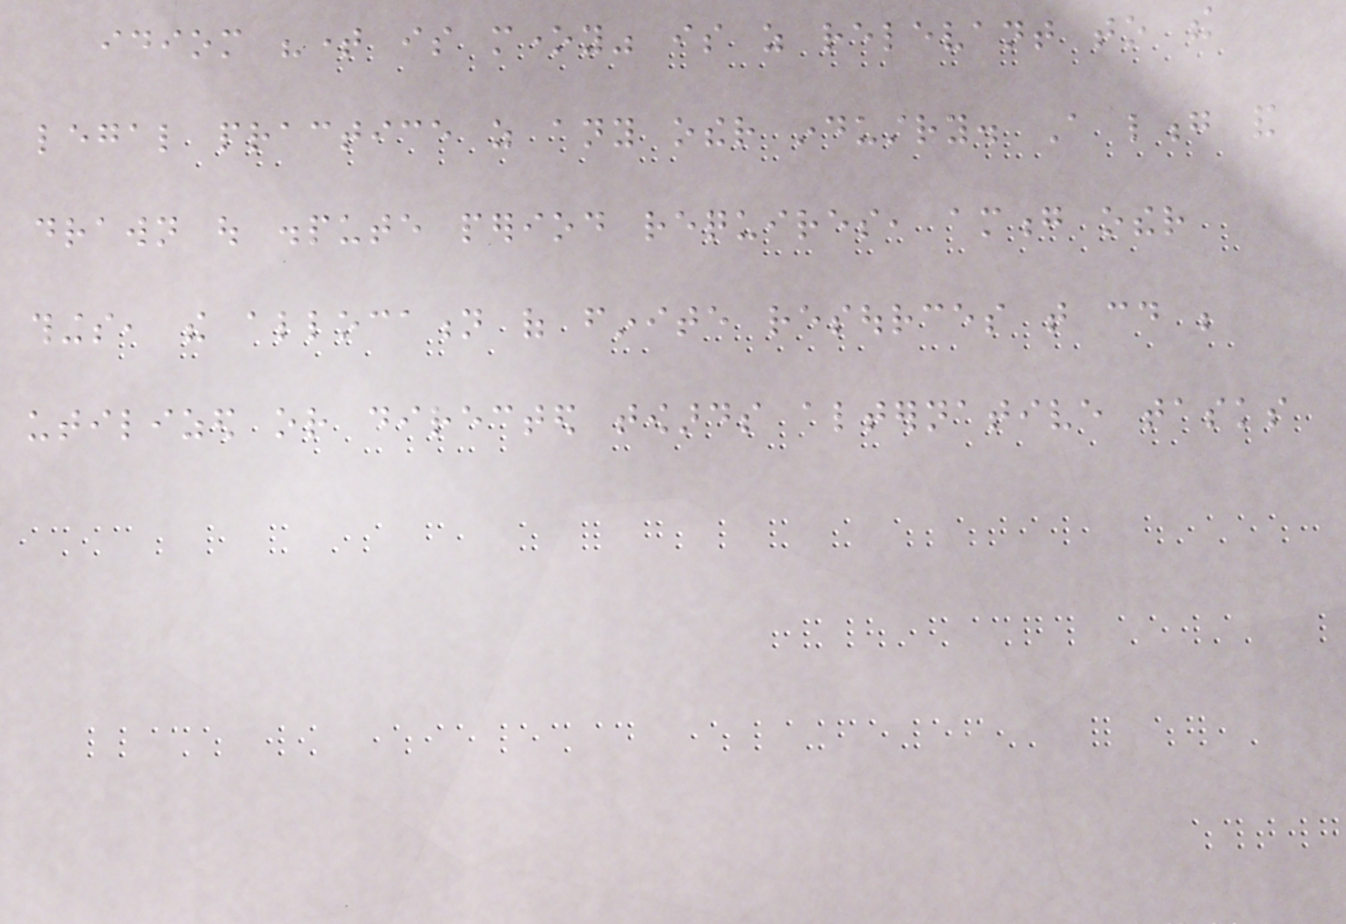idiom "time is money" is as relevant to the
legal practice as any other industry. A long and
drawn out dispute period requires, among other
things, the allocation of finite resources that could be
utilized or directed towards alternative tasks
